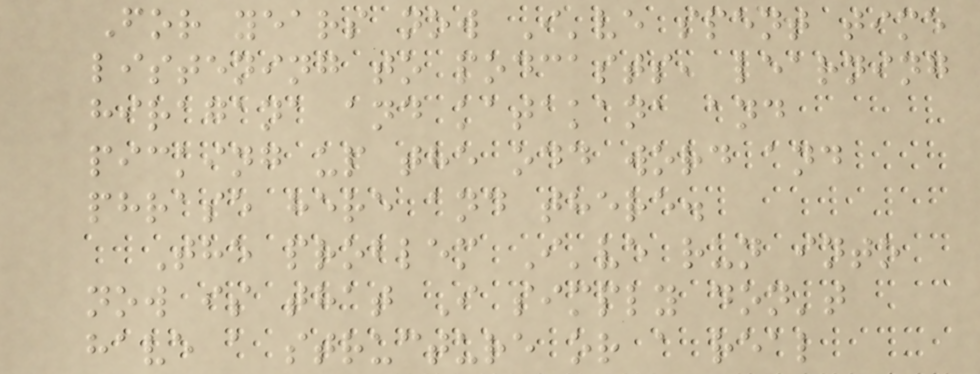For years now I've spent time
listening to podcasts, learning
hiragana and katakana and
picking up the odd word and
phrase here and there.
The problem I've run into
now is that I simply don't
have a structure or a real
